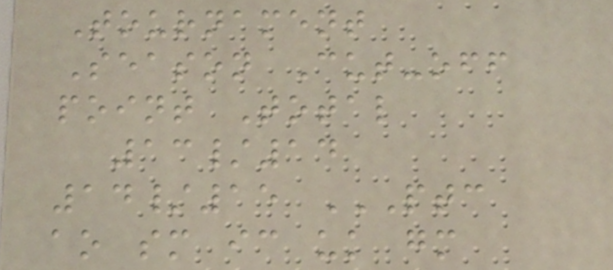Tournament
Season Cut-off
point Total
13/14
14/15 PTC
AO SM IC UK GM
